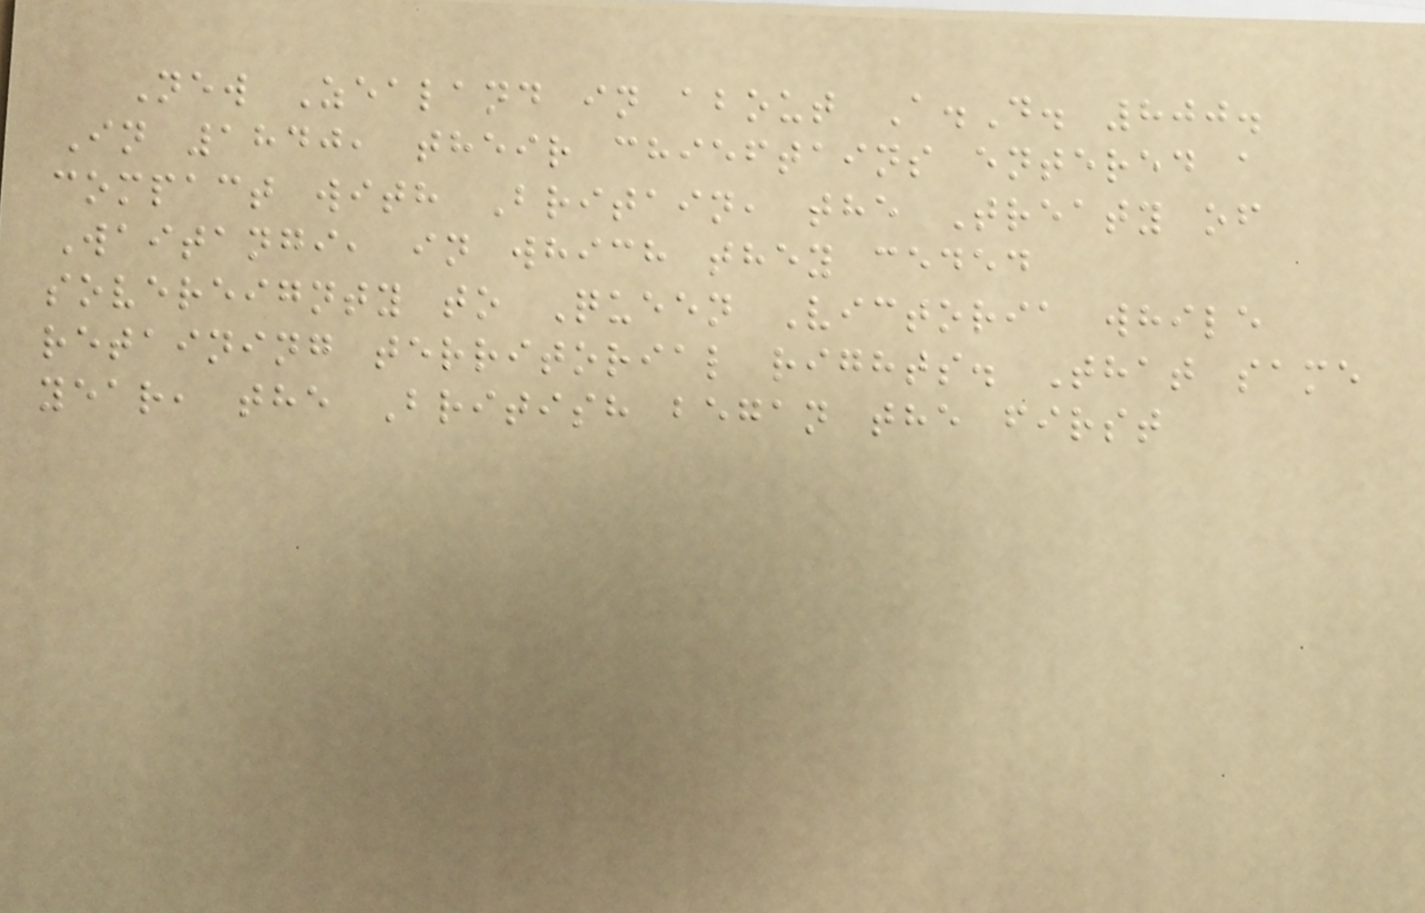New Zealand in about A.D. 800.
In 1840, their chieftains entered a
compact with Britain, the Treaty of
Waitangi, in which they ceded
sovereignty to Queen Victoria while
retaining territorial rights. That same
year, the British began the first
